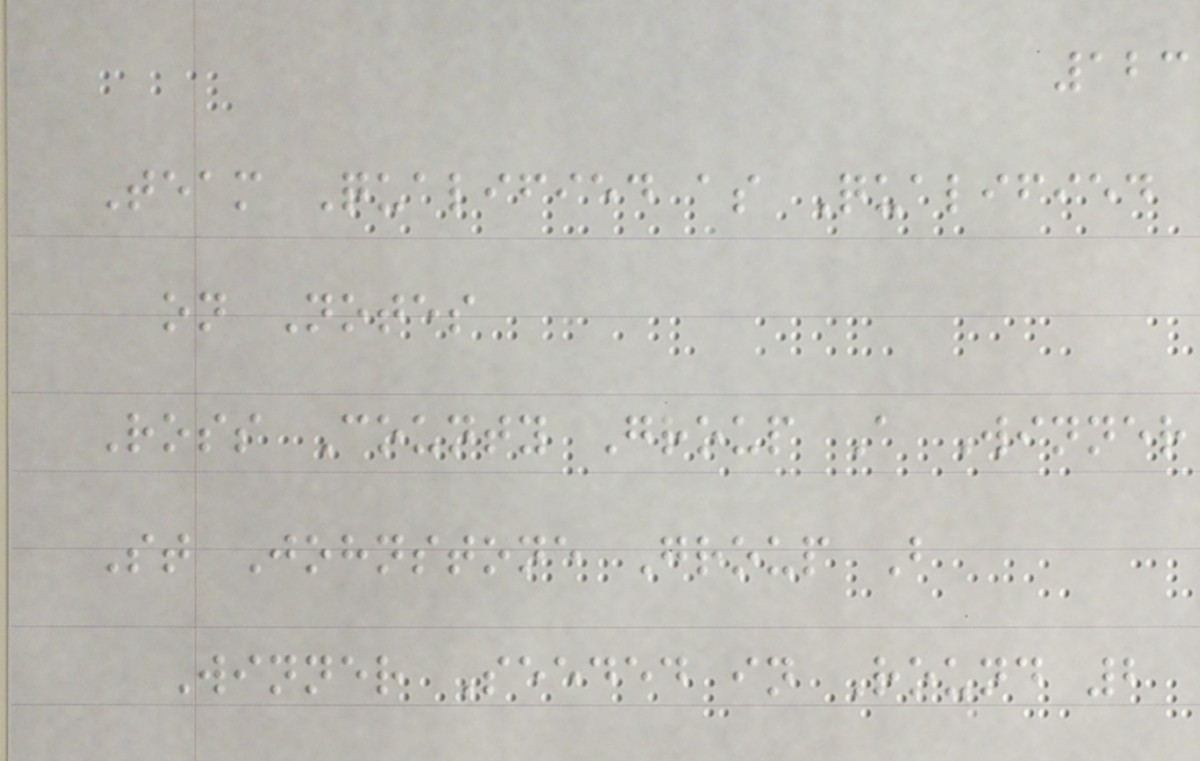123
Team Qualified as Qualified
on Notes
Ross County Group A Winner
St Johnstone Group B
Winner Seeded in Round 2
